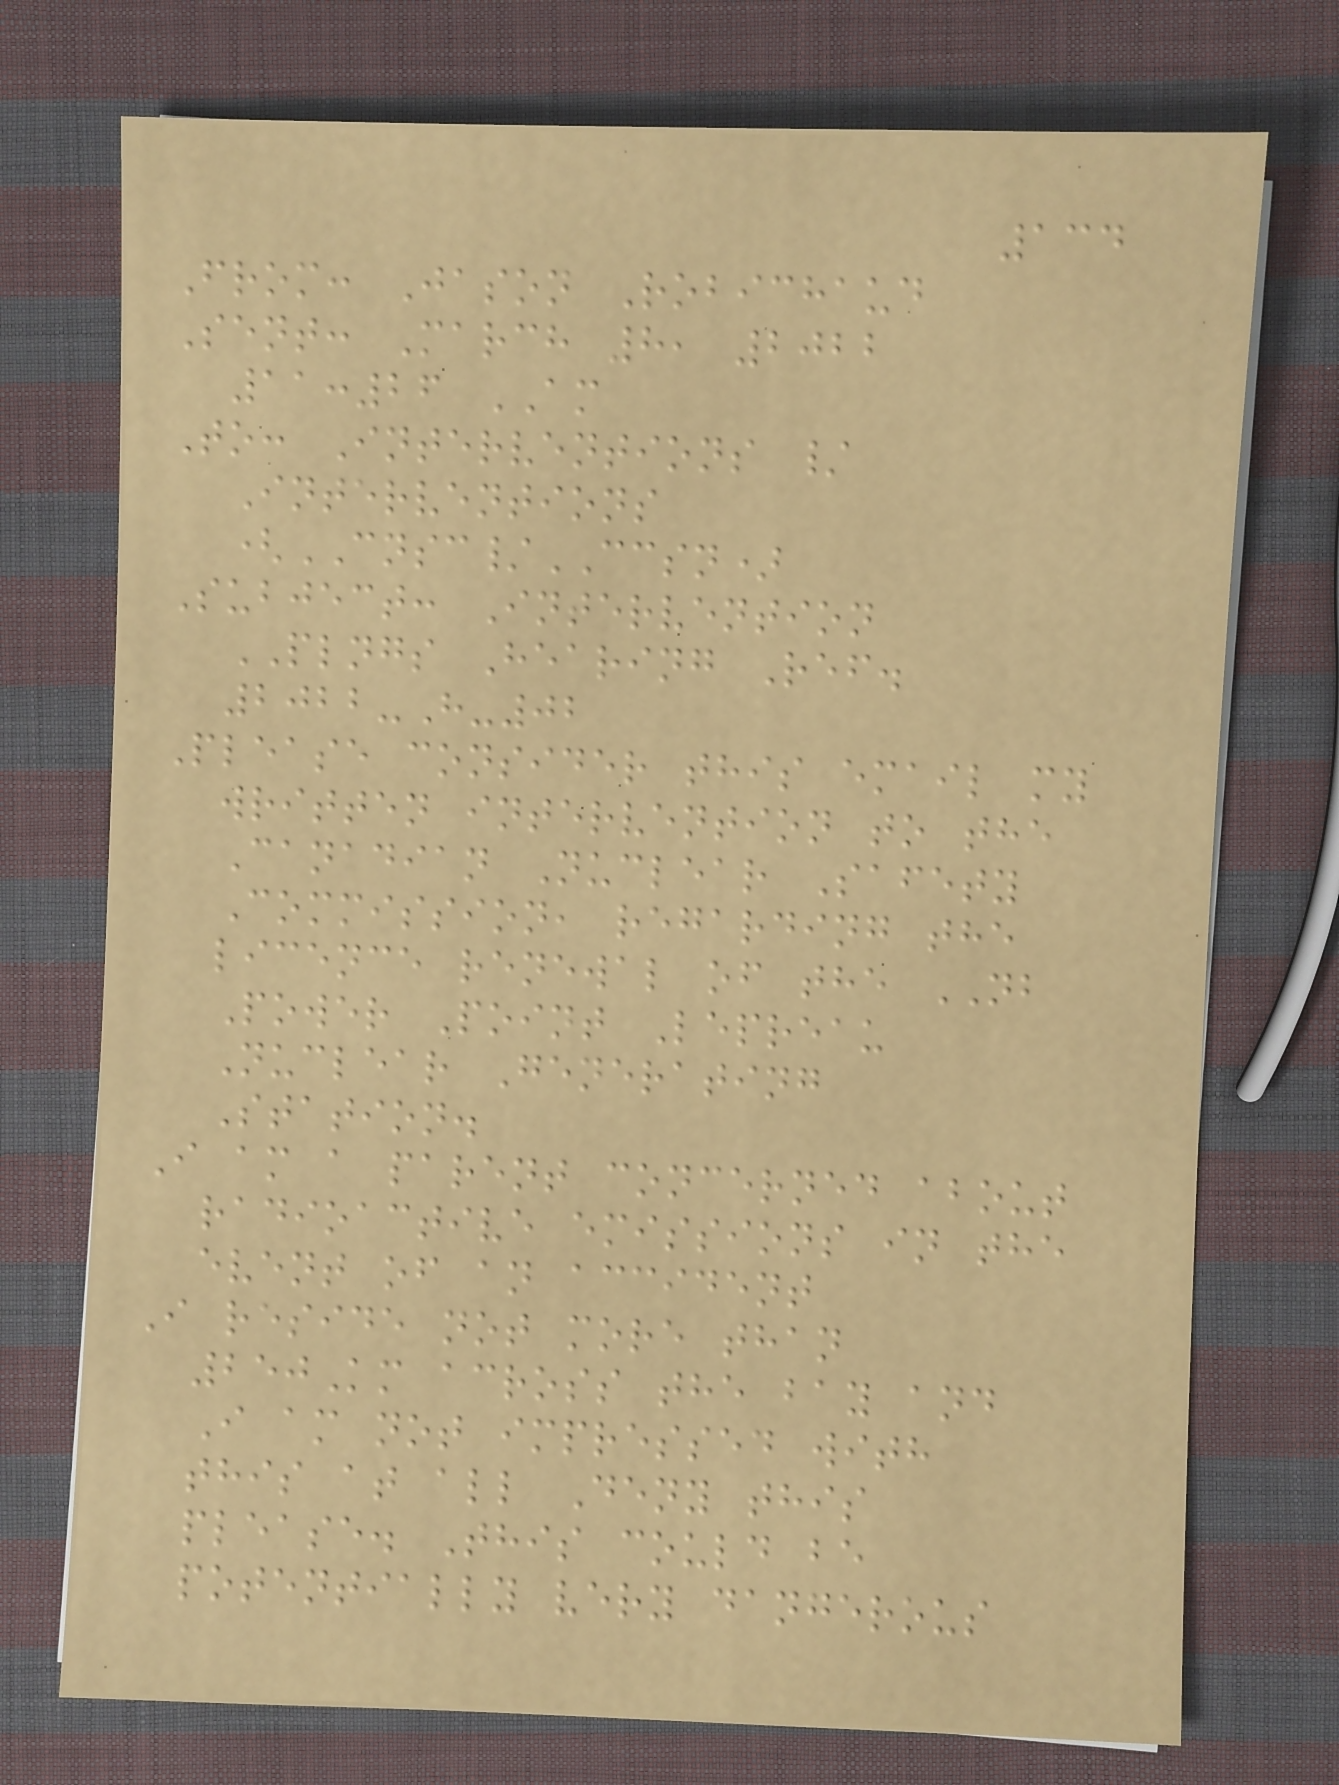134
From: Jason Robichaud
Sent: March 8, 2022
11:26 AM
To: Interventions /
Interventions
(CNSC/CCSN)
Subject: Intervention
PLNGS Hearing Ref.
2022-H-02
Please consider this email my
written intervention to the
Canadian Nuclear Safety
Commission, regarding the
licence renewal of the NB
Power Point Lepreau
Nuclear Generating
Station.
I am a parent concerned about
radioactive emissions in the
event of an accident
I reside not more than
250Km across the bay and
I am not impressed with
this at all Deny this
please. This could be
potentially very dangerous
